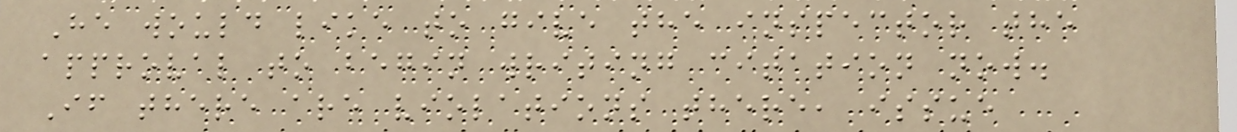He would like to give the inspector the
approval to begin writing citation now.
If there are violations there, issue
